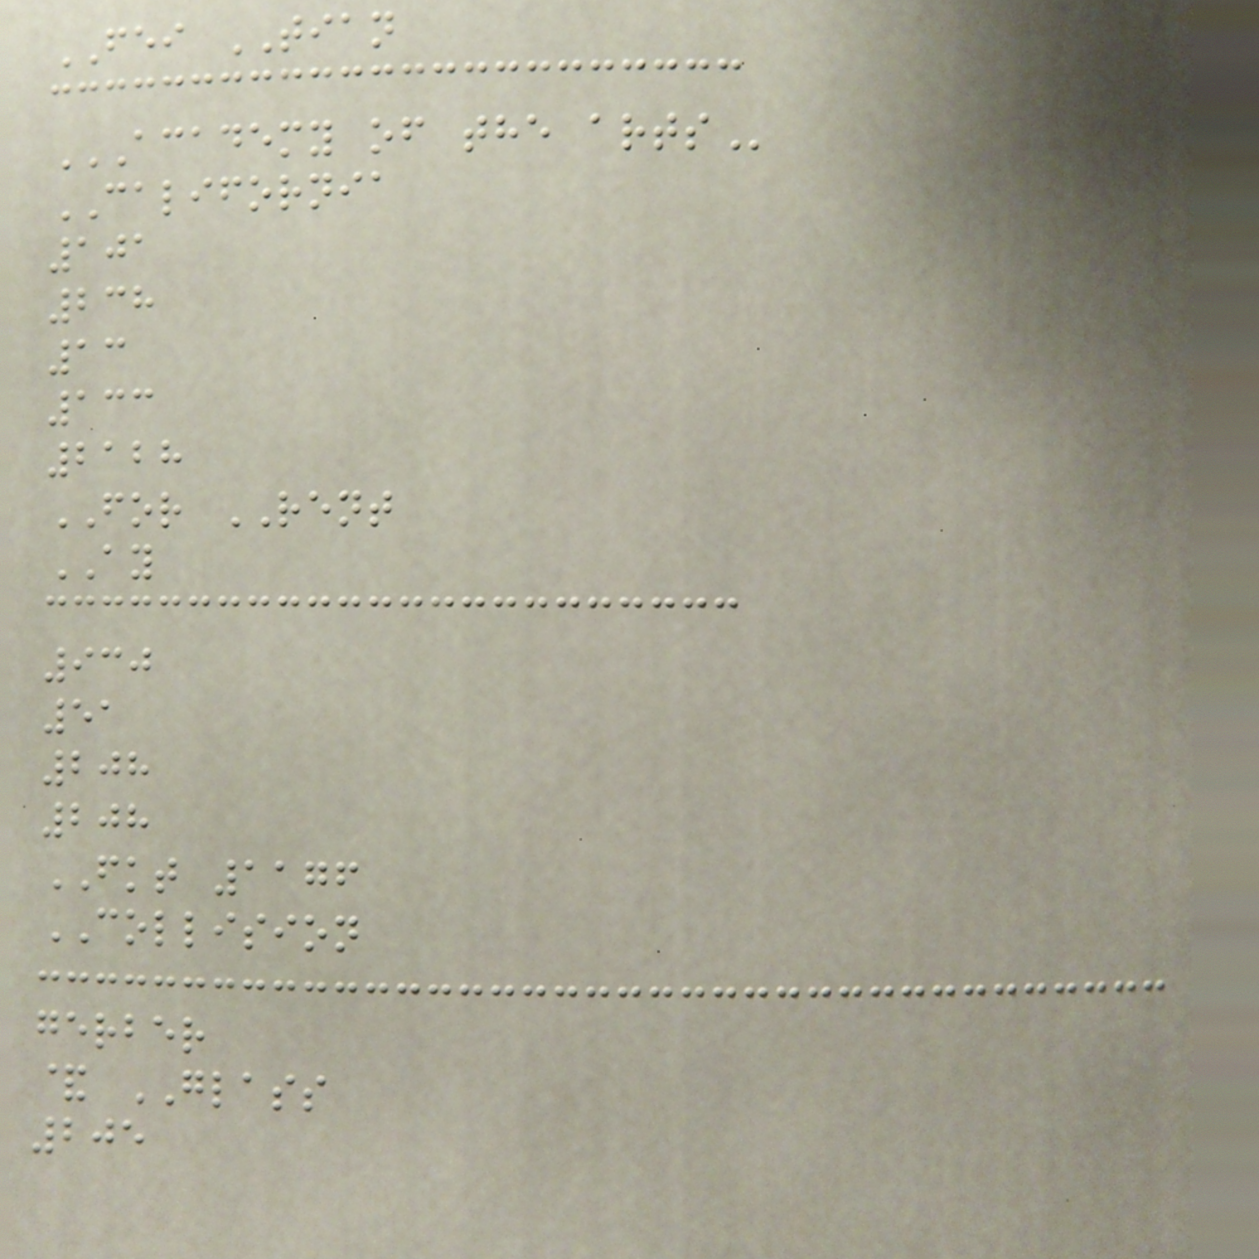FEI TIAN
ACADEMY OF THE ARTS
CALIFORNIA
101
238
13
133
2128
FOR RENT
AY
930
51
208
208
FKT 1176
COLLISION
gerber
& GLASS
205
